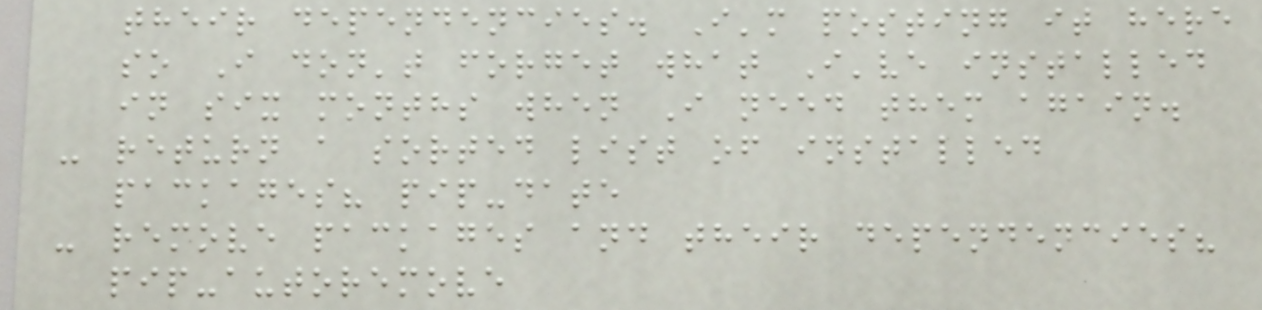their dependencies. I'm posting it here
so I don't forget what I've installed
in six months when I need them again.
- return a sorted list of installed
packages? pip-date
- remove packages and their dependencies?
pip-autoremove
